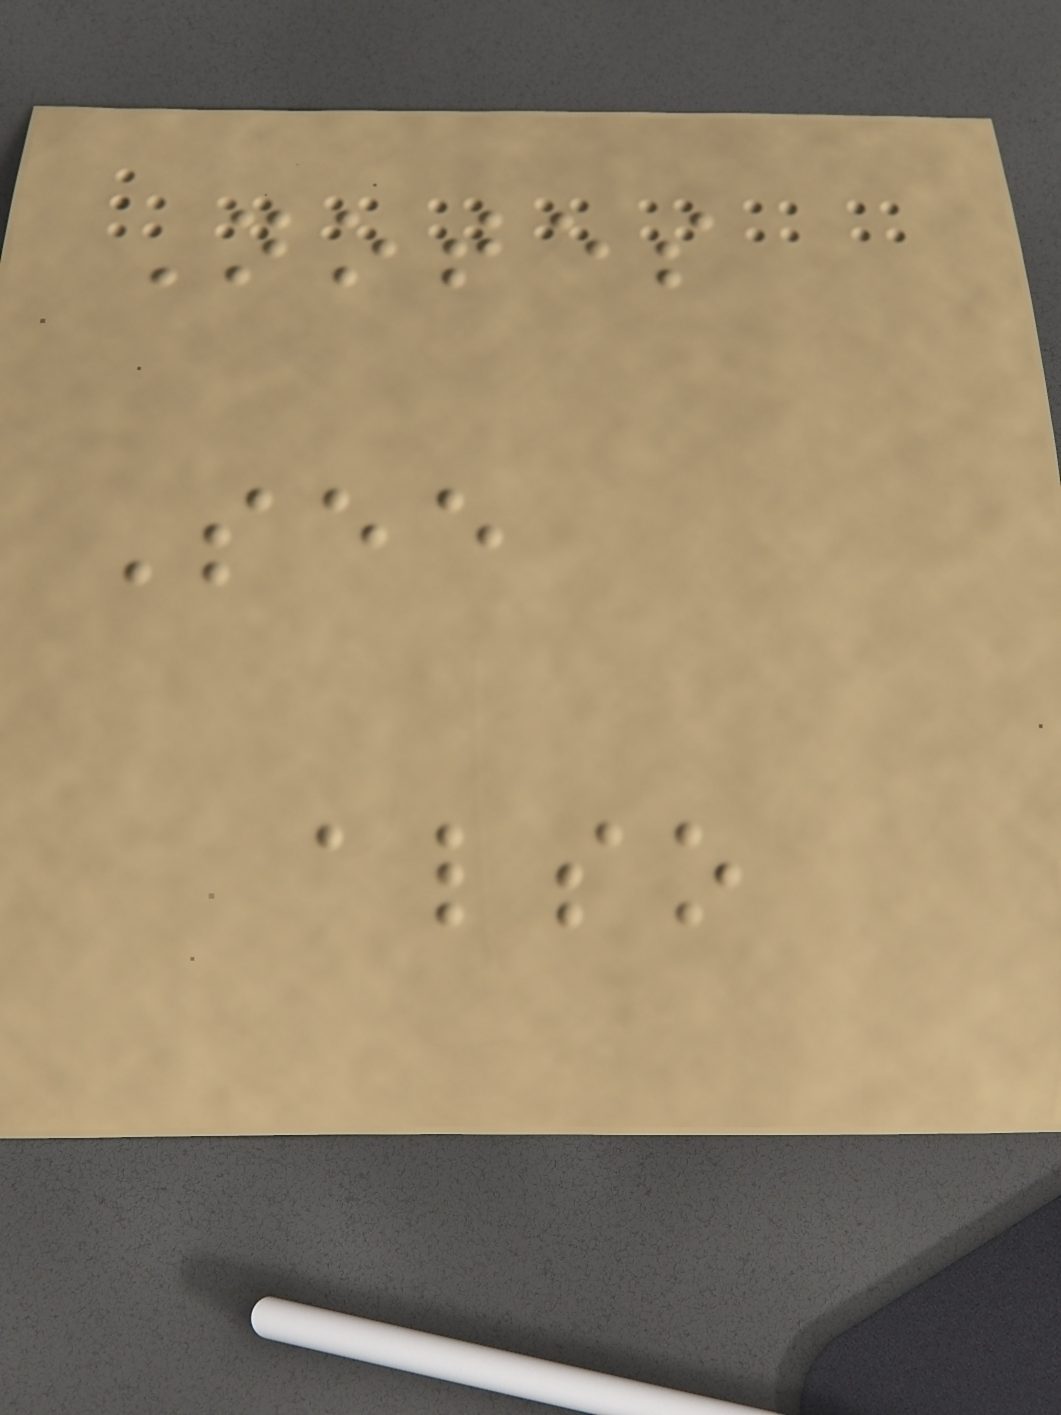Notes
See
also
